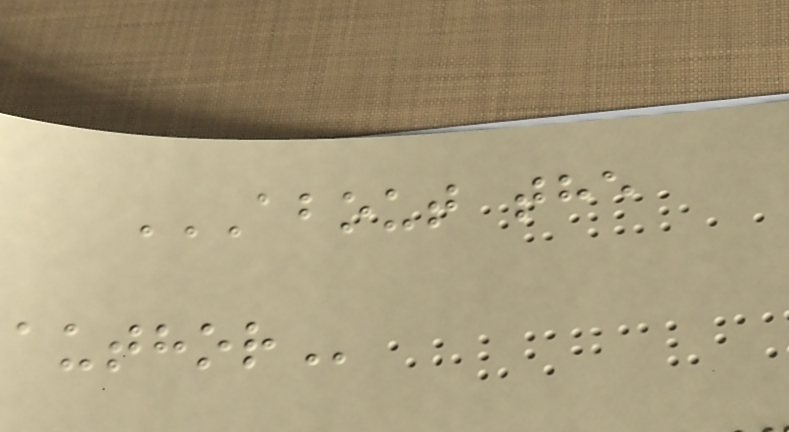ABOUT THE
AUTHOR
